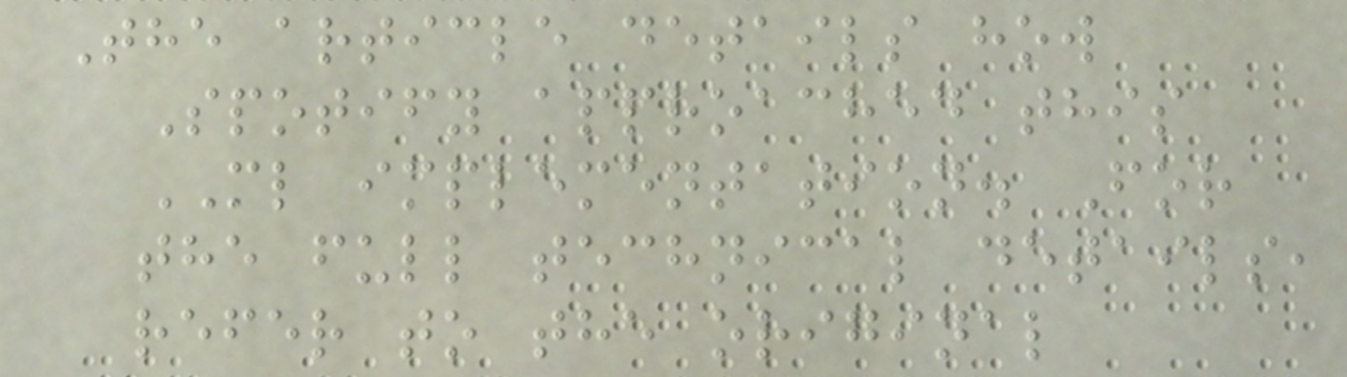The article details how
Spotify approached this
ML implementation. For
the full technical details,
refer to the original
